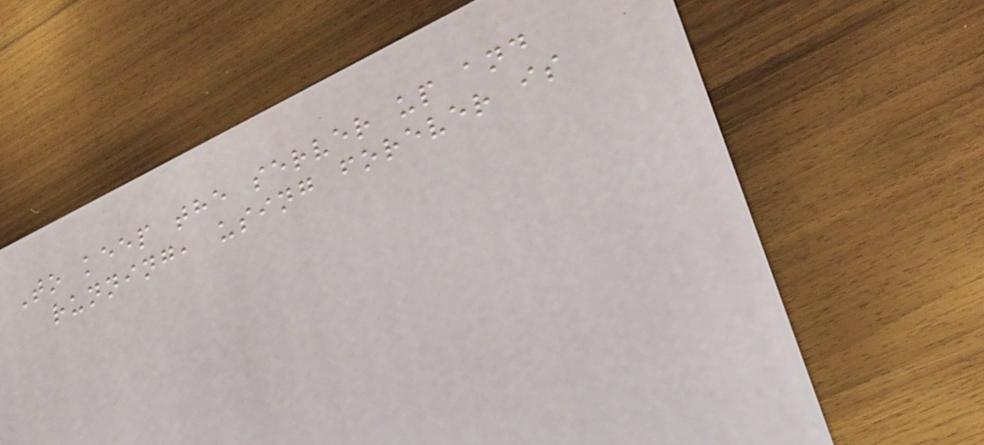To keep the server up and
running, using forever is
